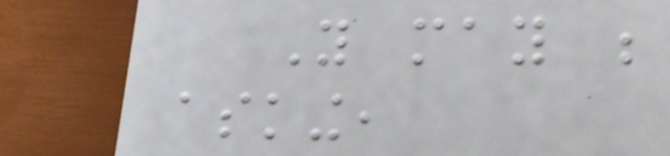You may be
asking,
